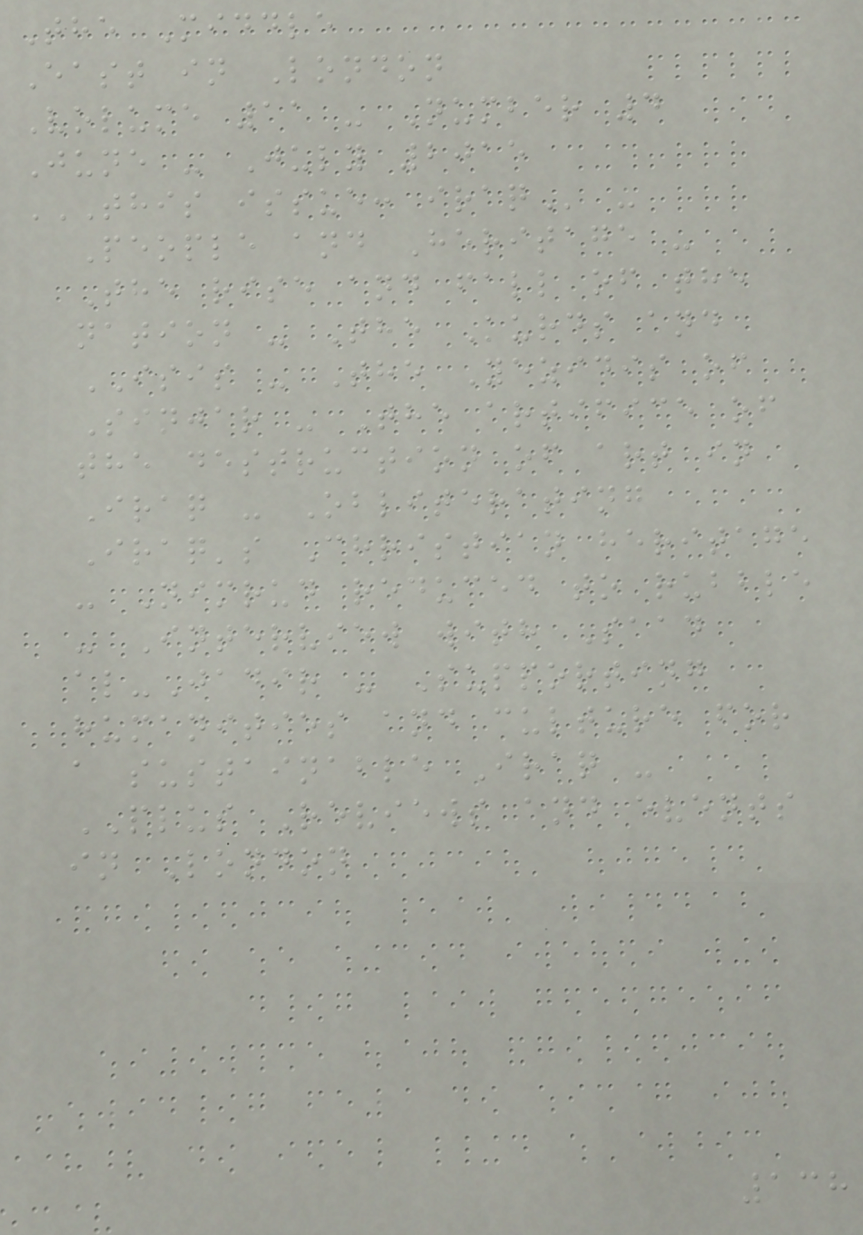The Middle
East in London
Volume 11 - Number 4
June - July 2015
THIS ISSUE: IRAQ -
People and Heritage -
The rise and fall of the
nation - The Kurds and
ISIS - The Yezidis of
Sinjar - The artifice of
the destruction of art in
Iraq - Obliterating
Iraq's Christian heritage
- Nimrud reduced to rubble
- Interview with Saad
al-Jadir - Supporting
humanities and culture for
a sustainable Iraq -
PLUS Reviews and events
in London
138
